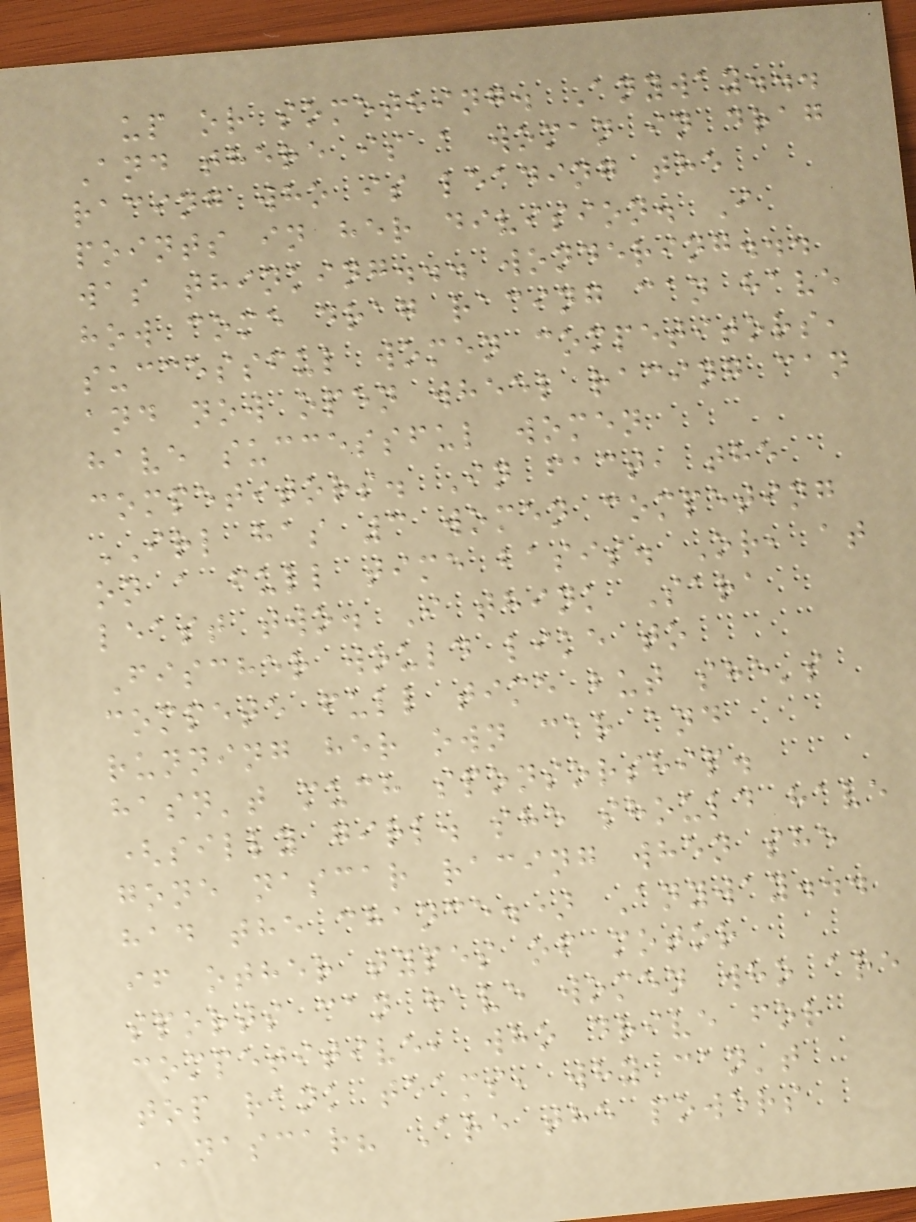up or something. Anyway...
And there is a woman in drag
racing who is leading the
points in her division. I
was thinking... wondering...
how come drag racing can have
successful women competitors,
and now open wheel racing can
have successful women
competitors. In fact, the
IRL has 3 women competing
on a full time basis. Or, at
least two. I think Sara
Fischer would like to
compete full time but she's
running her own car and
hasn't much sponsorship.
(silly girl. she should have
gone nascar racing when she
had the chance.) Anyway...
if other types of motor
sports can have women who are
competitive, who drive for
top rank teams, why can't
NASCAR? Are the powers
